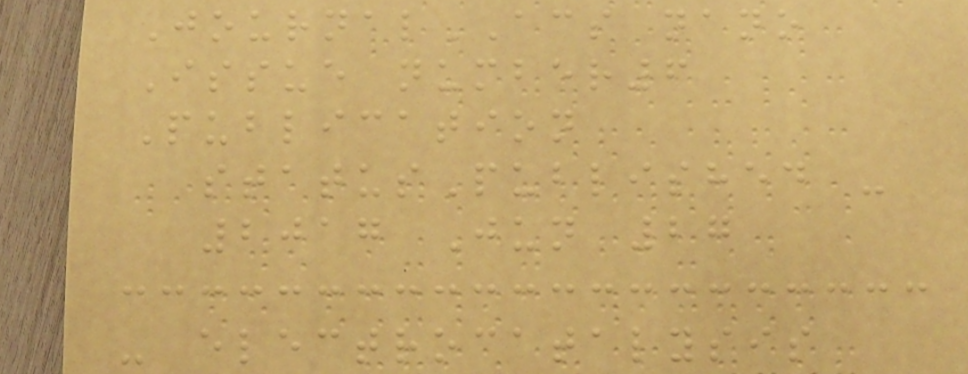JournalACS nano
Issue number6
Publication
statusPublished -
2017 Jun 27
- electrocatalysis
